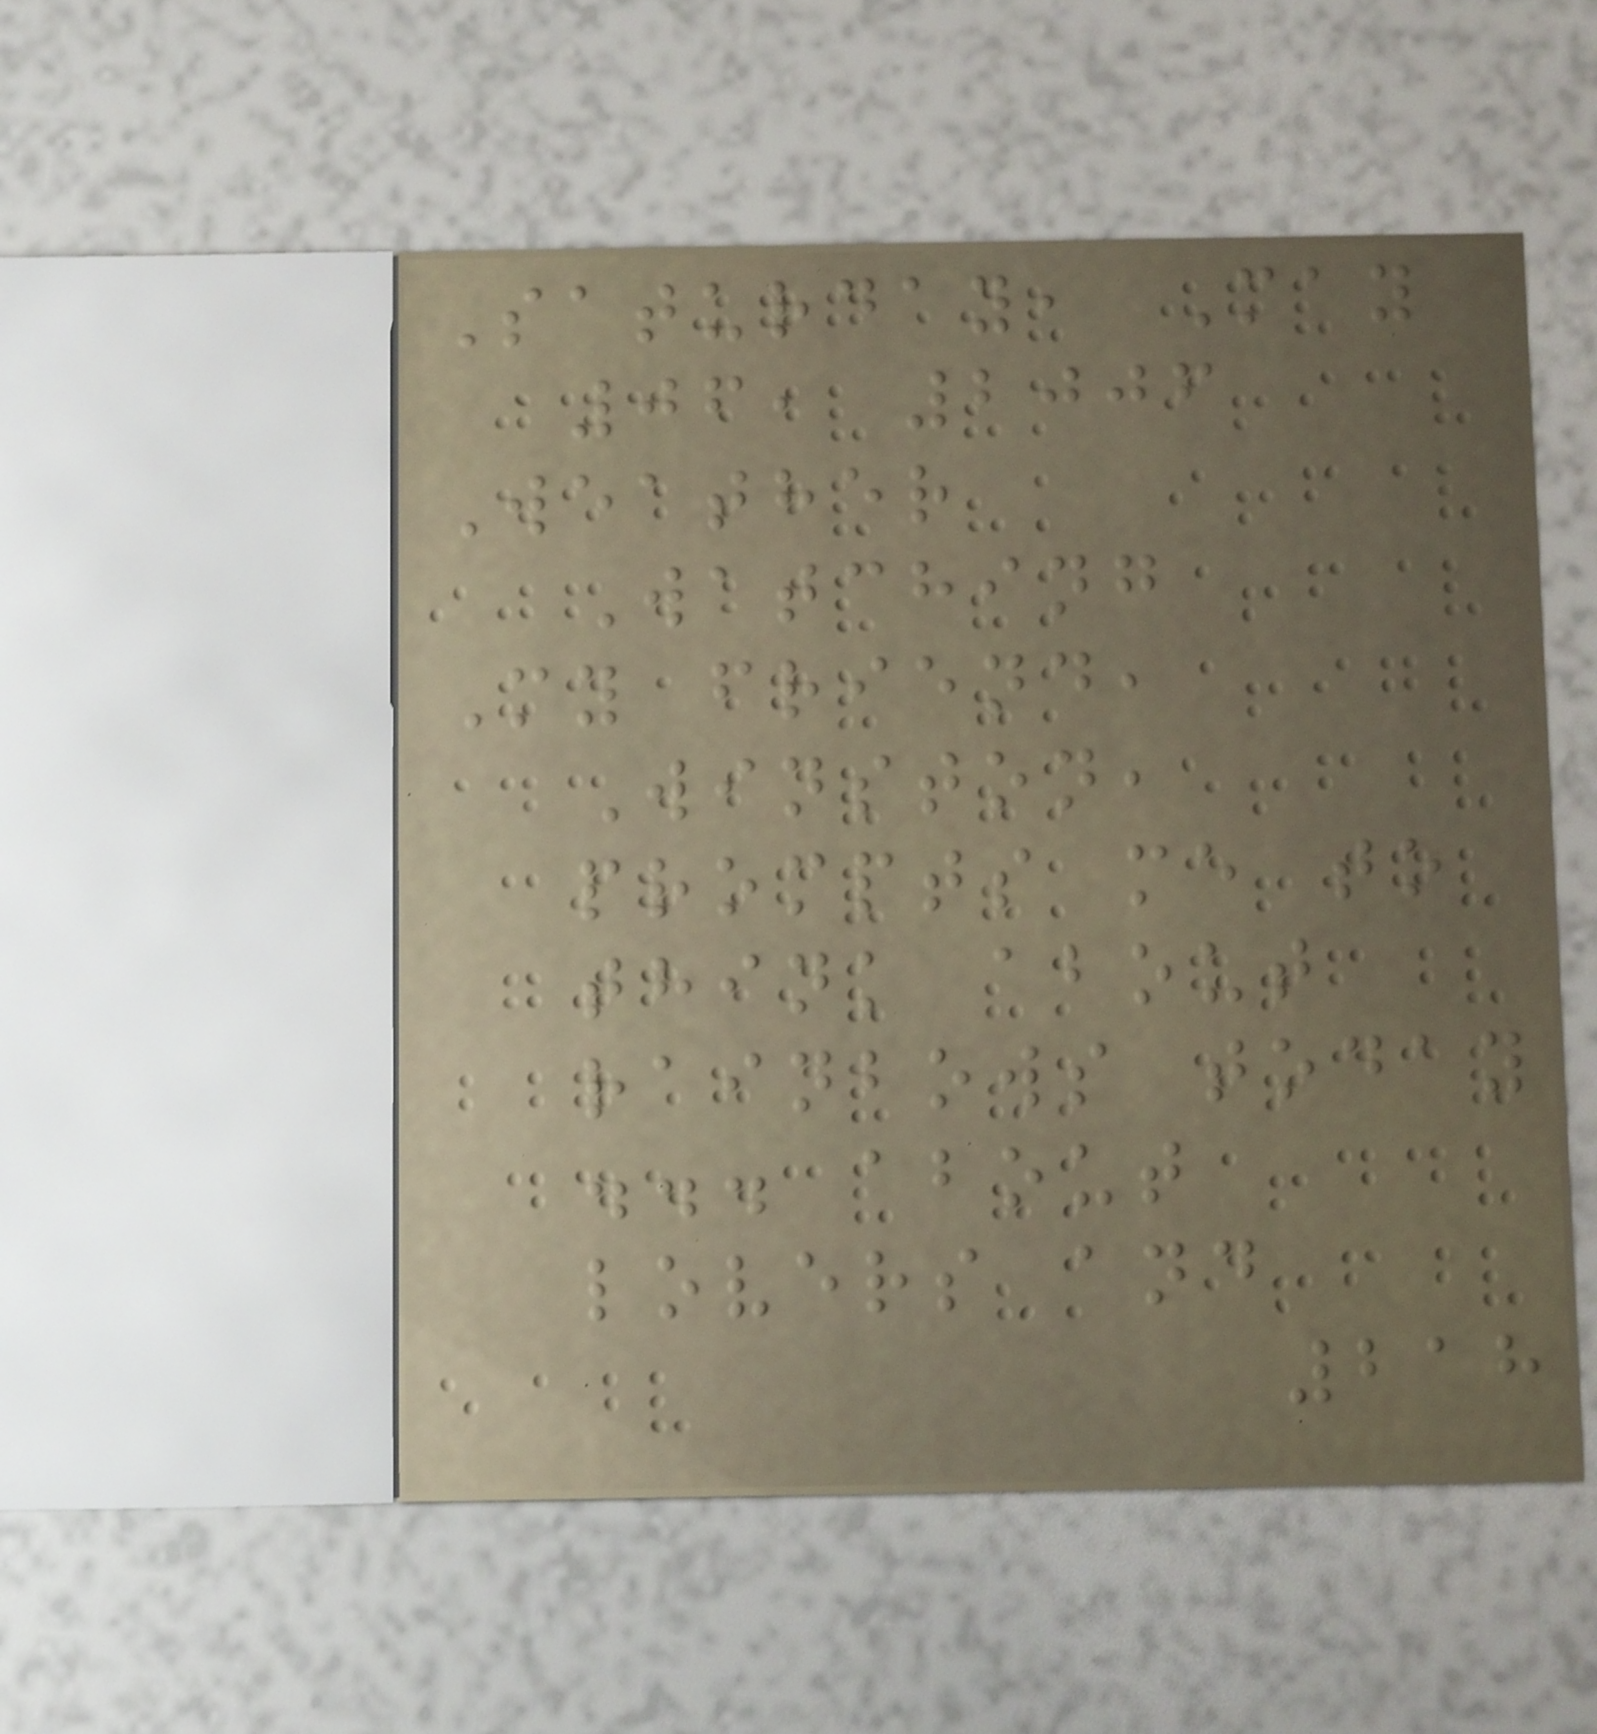Saturday, May
06, 2006
Weather
Watching
My friend,
Winston,
prompts me to
think about
rainbows today
... about
lovers and
218
